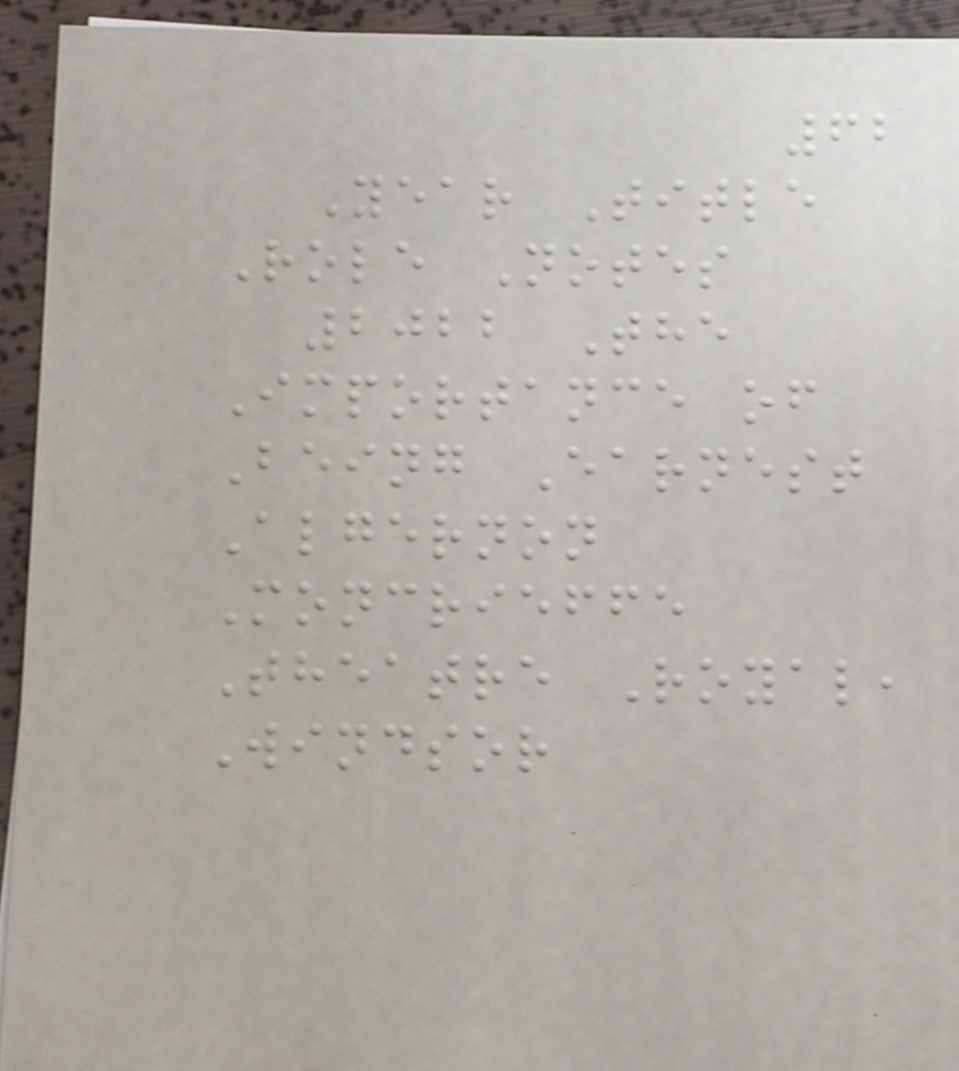62
Year Title
Role Notes
2022 The
Importance of
Being Earnest
Algernon
Moncrieffe
Theatre Royal,
Windsor
